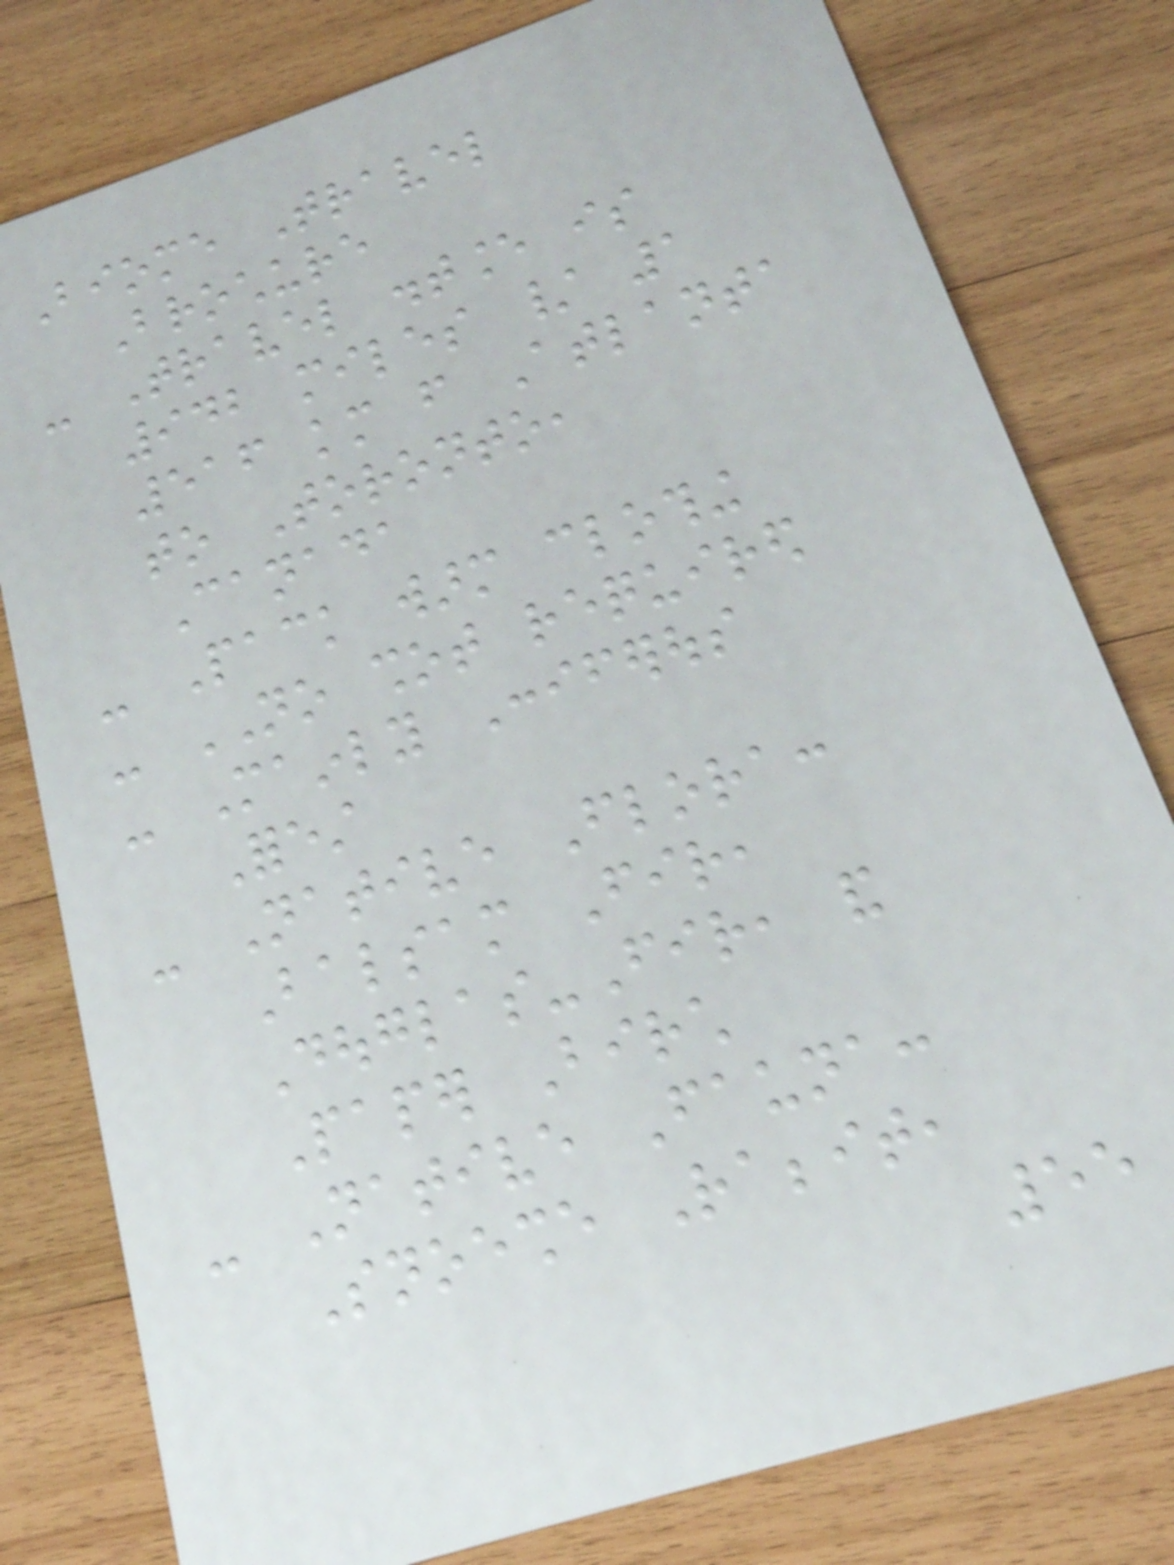Biome Travel
Brochure
- Travel distance is
942 miles / 1
516 km from Atlanta
to Toronto,
Canada
- Pack warm clothing
- NO shot required
- Mainly Coniferous
Forest
- Native Flora:
Balsam Fir,
Douglas-Fir, and
Paper Birch
- Native Fauna:
Snoeshe Rabbit,
55
